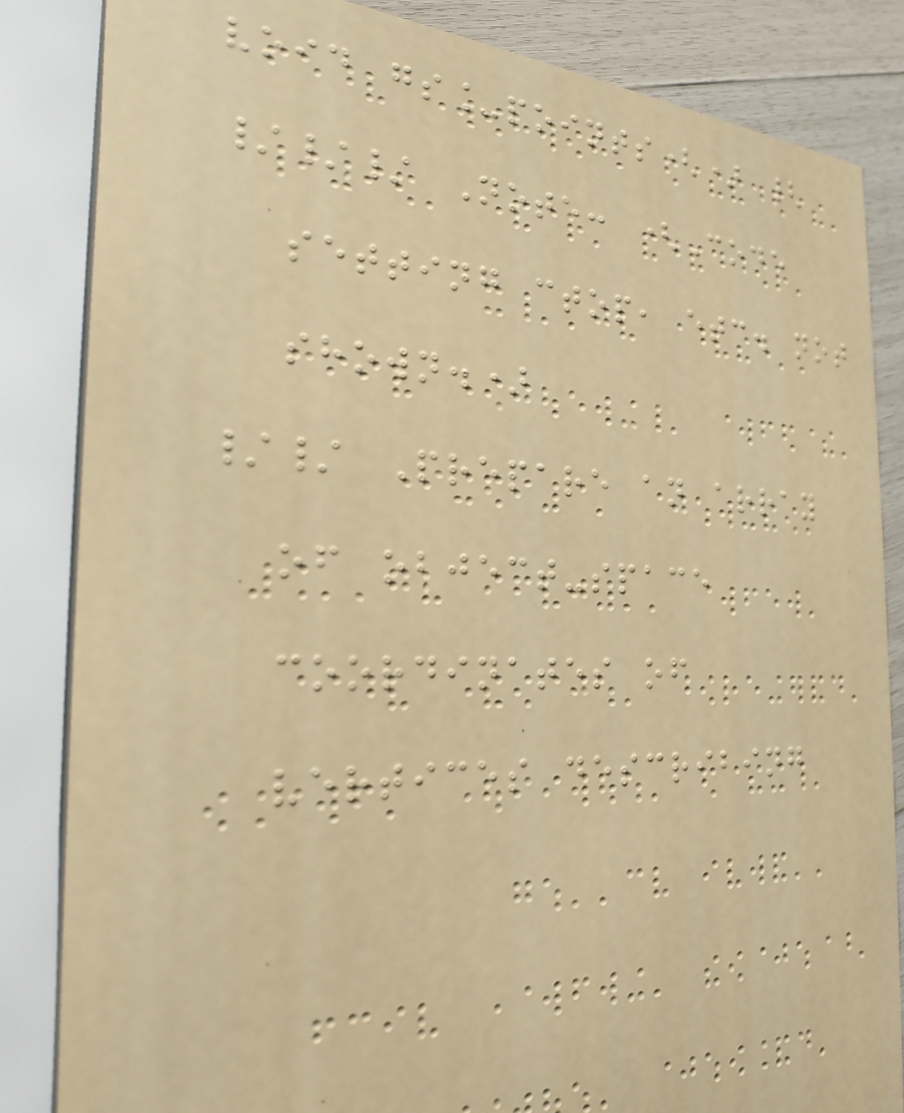void gs_points() {
/// Note: (Code
setting ctop, etc. not
shown.)
// Prepare an array
of object-space
coordinates of
vertices describing
